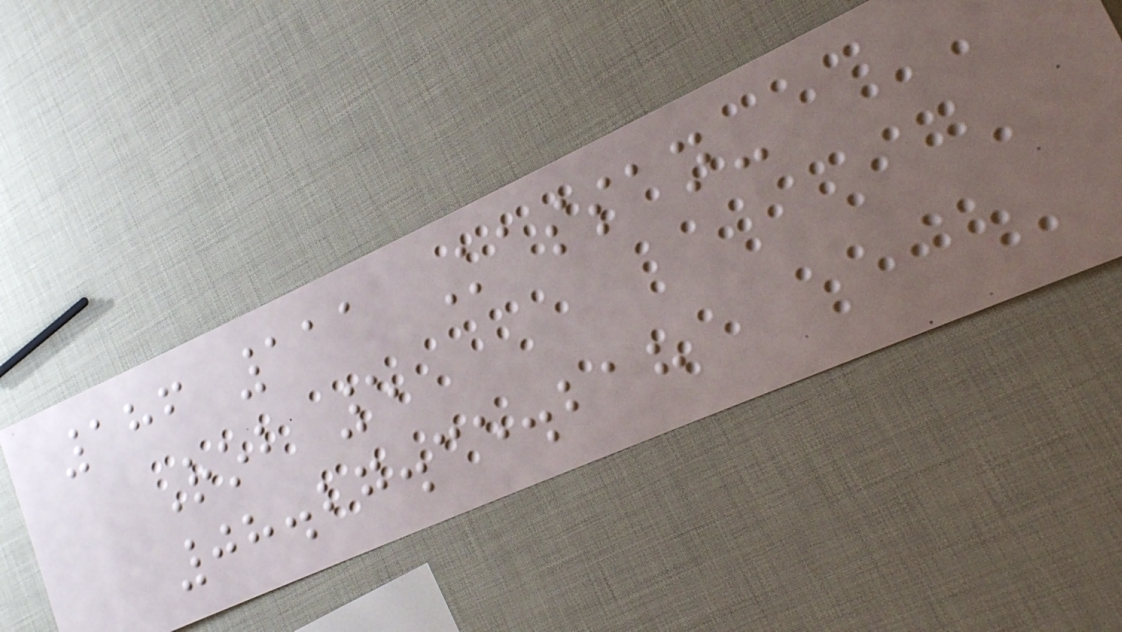186 111 Kassan-
Rob 5
08.27.35.218
